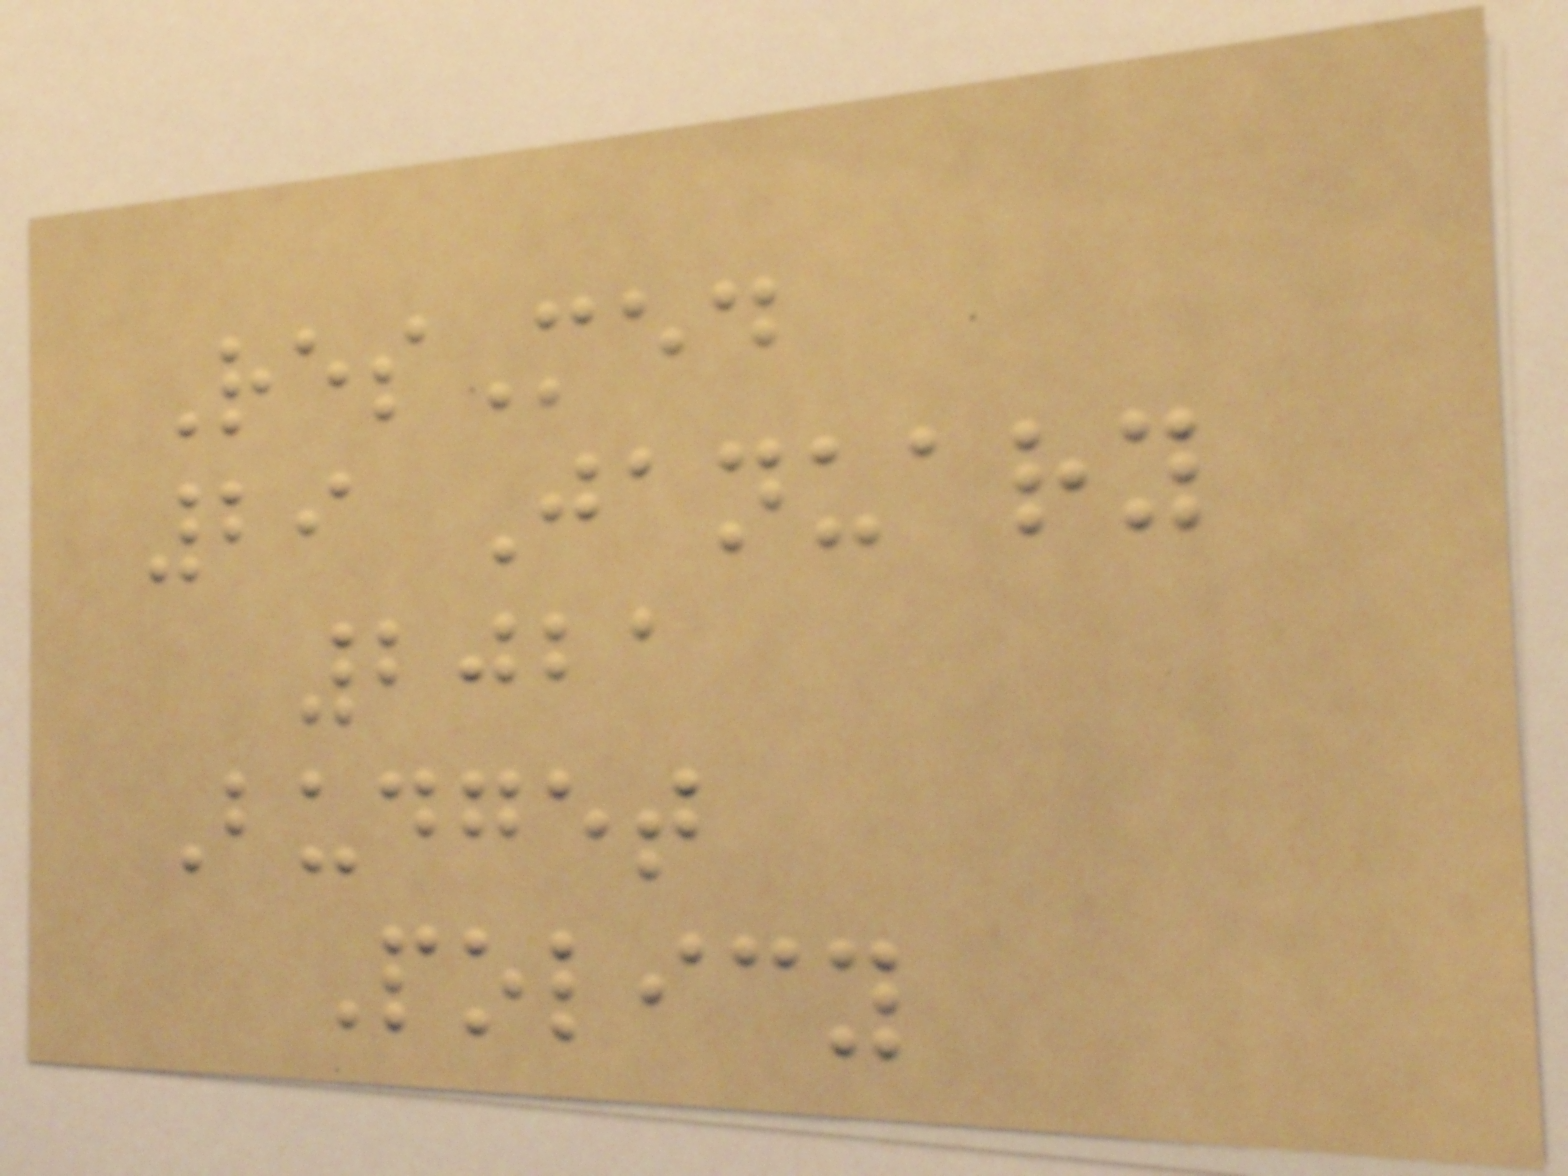ResMed
29 January
2021
Budget
Policy
